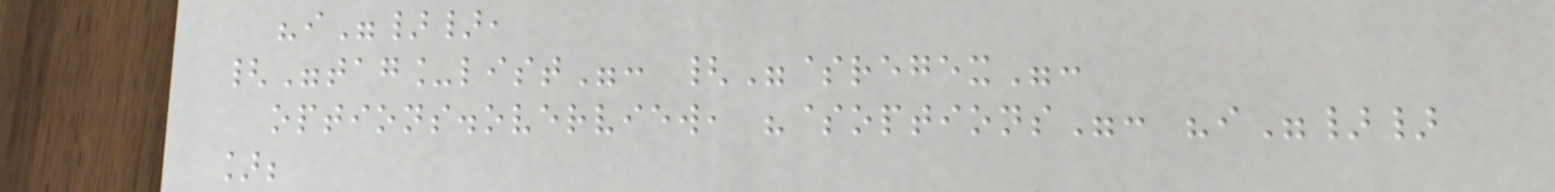"i"}},
{"tag_list": {"$regex":
options.overview, "$options": "i"}}
];
